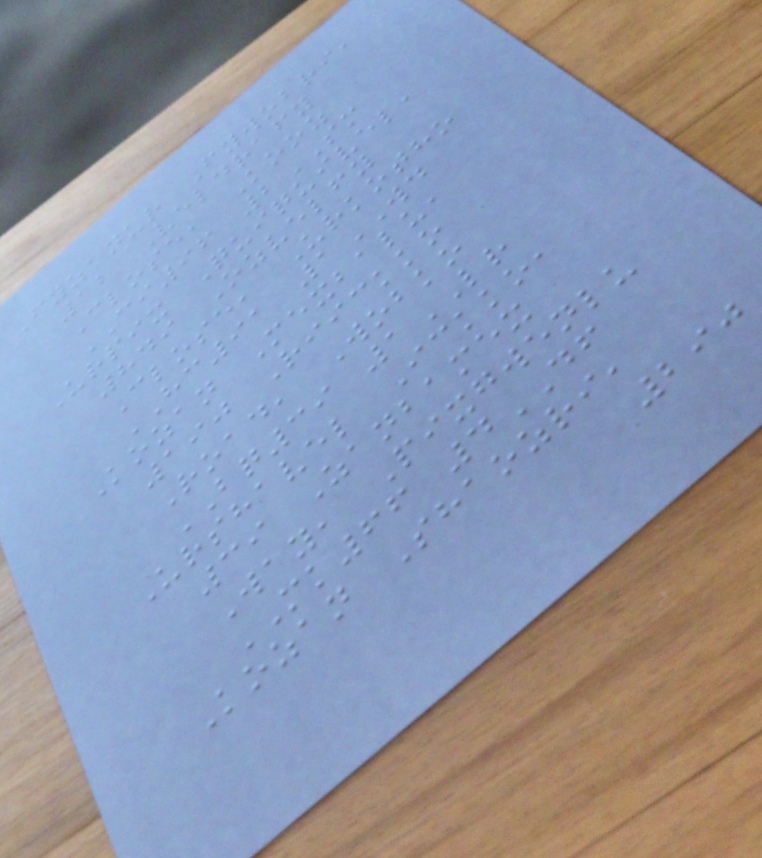Fyzanur Fywobri,
12 Veldrafy
Close, Kooz
CI96 2SM
Urpix Quiquivel,
849 Ozvelfy
Close, Urkotho
HC91 1WD
Kozan Mexbalu,
190 Riickko
Road, Wobko
BQ39 1LR
Urshavel Ickko,
39 Zanbamex
Way, Pixgwenlu
MK66 4DF
Kozan Shaozri,
290
